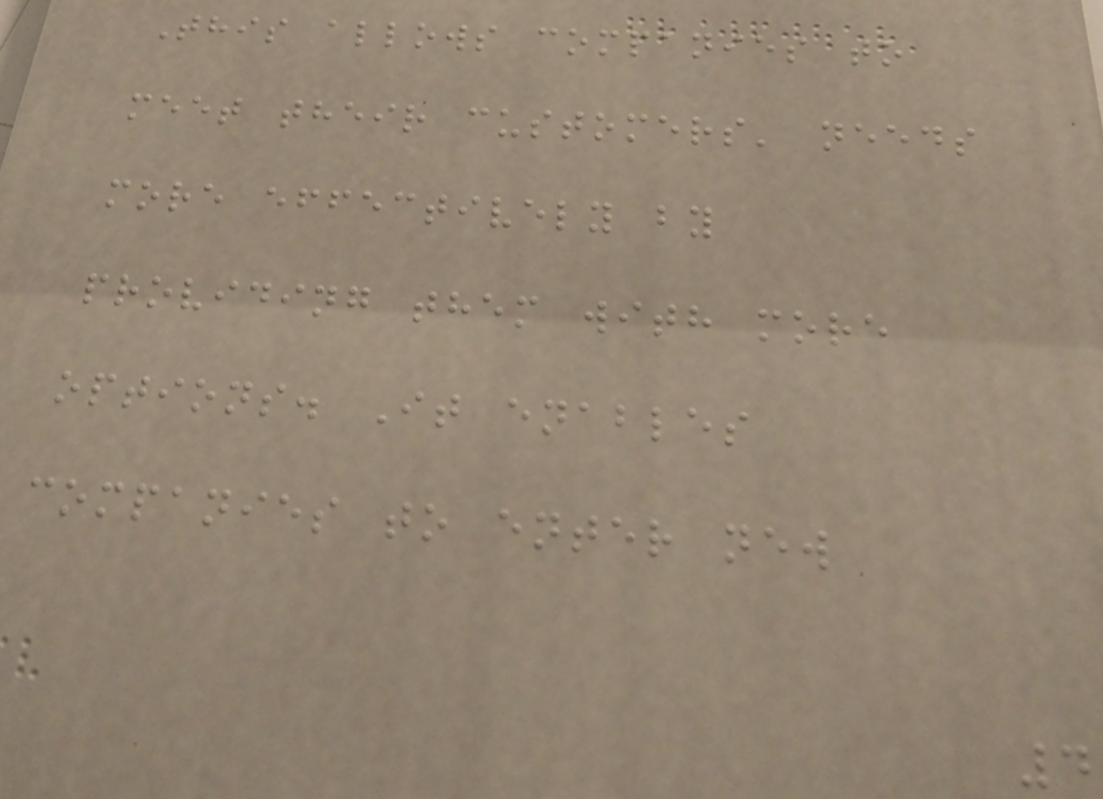This allows companies to
meet their customers' needs
more effectively by
providing them with more
options. It enables
companies to enter new
4
